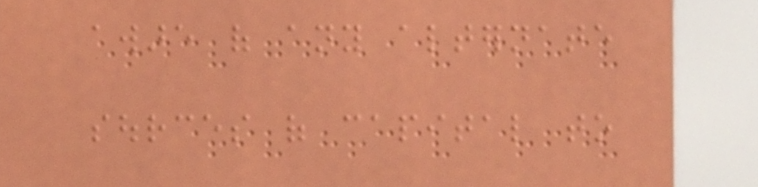aware of any alternate
sources of capital to
